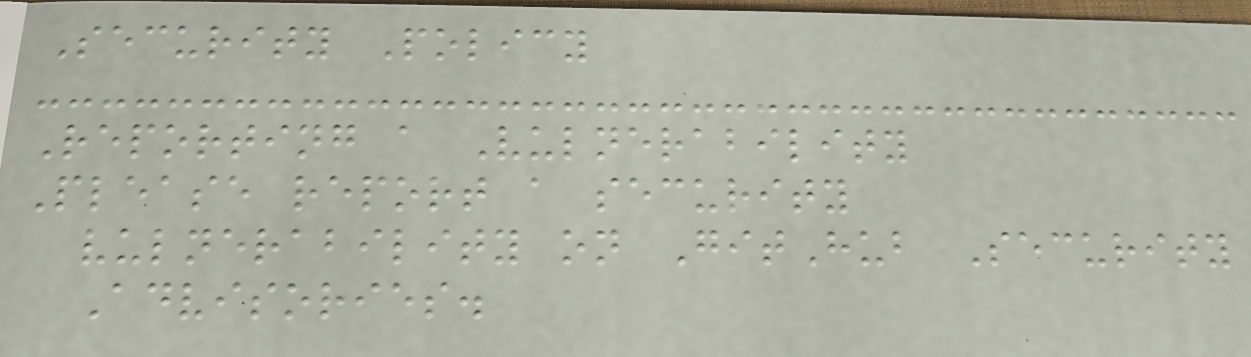Security Policy
Reporting a Vulnerability
Please report a security
vulnerability on GitHub Security
Advisories.
